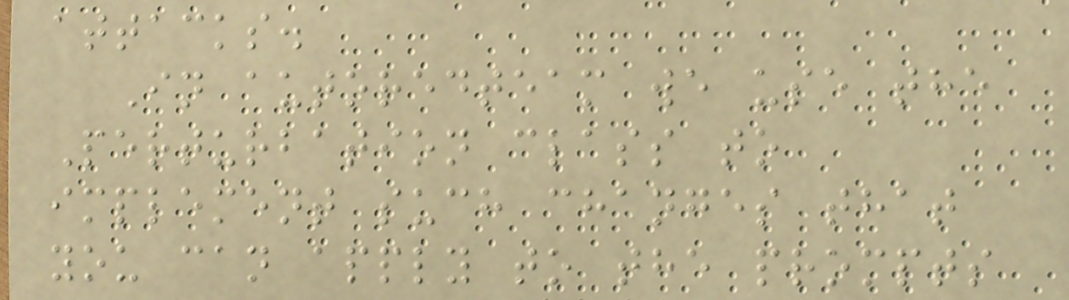attacks.
In autoredteam we use the
Perturbation class to
implement such changes that
you can apply to the prompts
